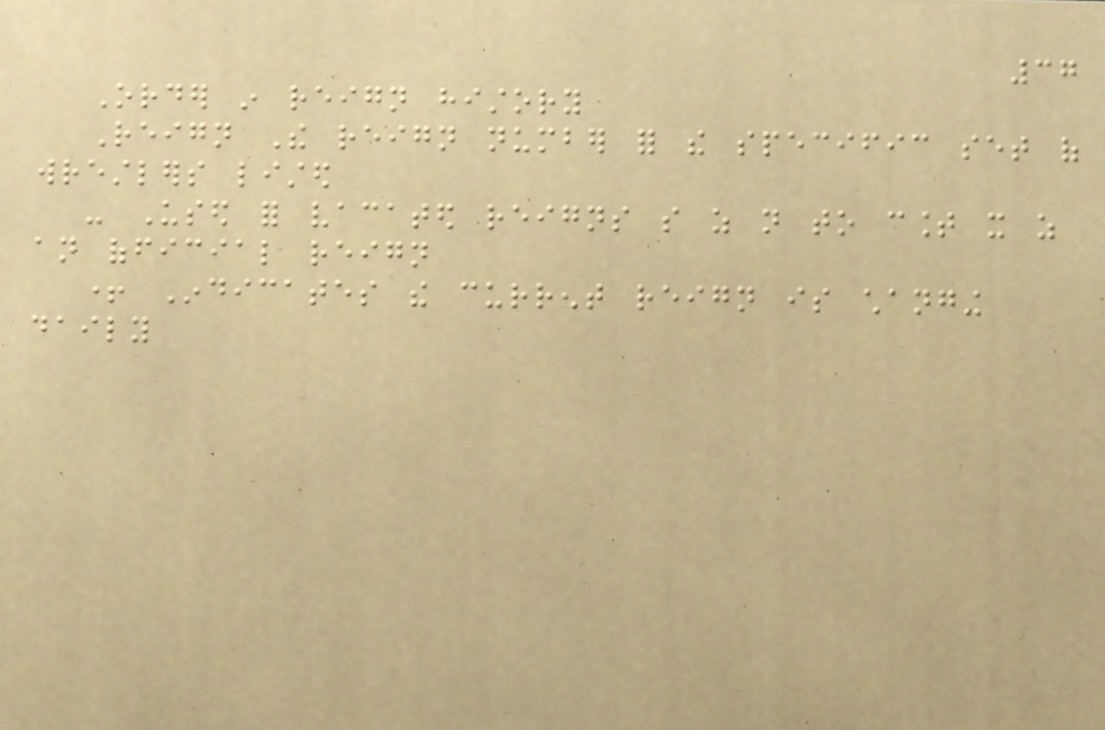37
Order in reign history
Reign The reign number for the specific set of
wrestlers listed
- Used for vacated reigns so as not to count it as
an official reign
+ Indicates the current reign is changing
daily
